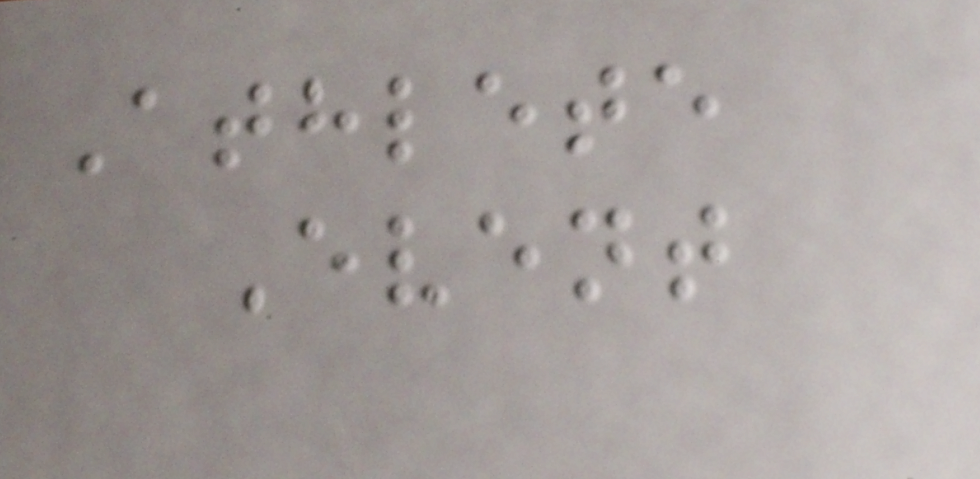Athlete
Event
